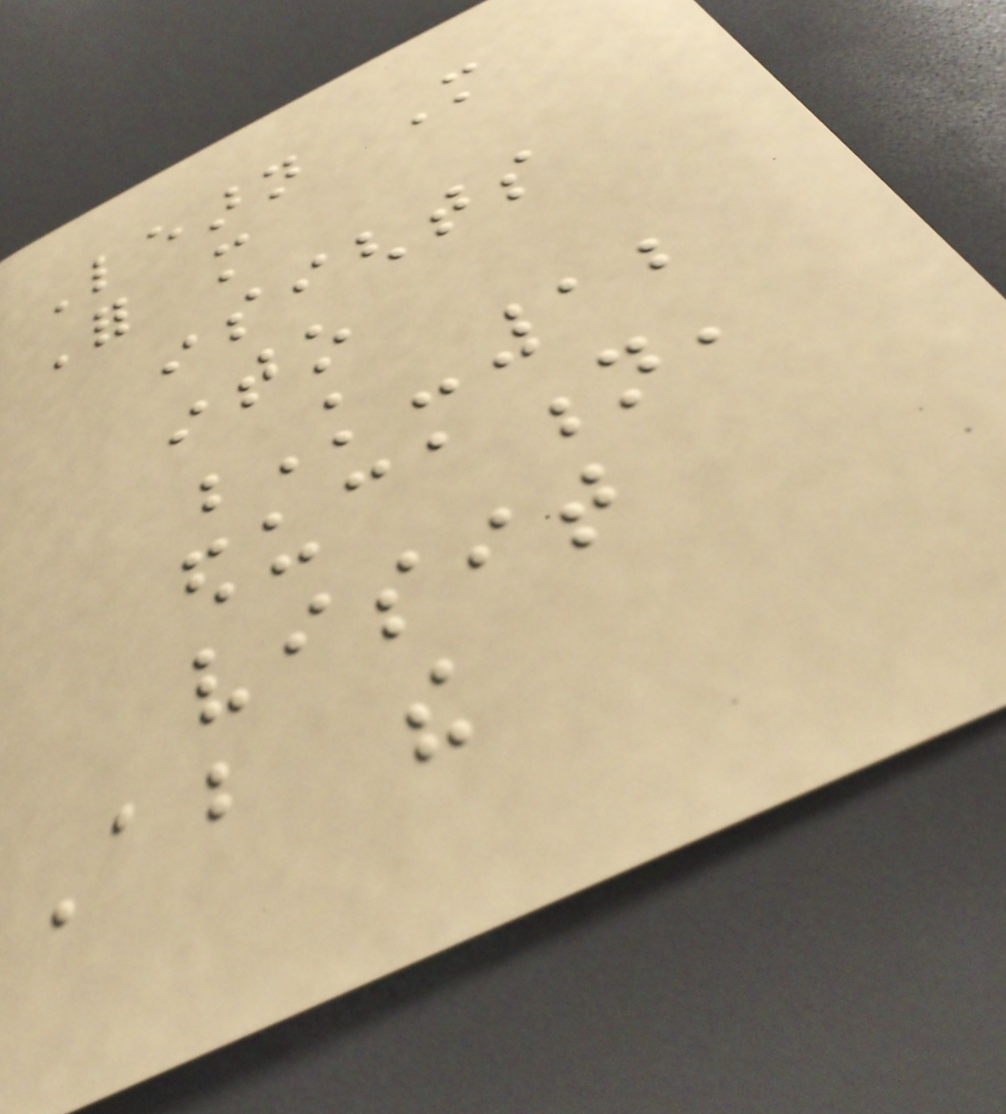Learn More
For more
insights
into
K-12
education,
visit
About the
